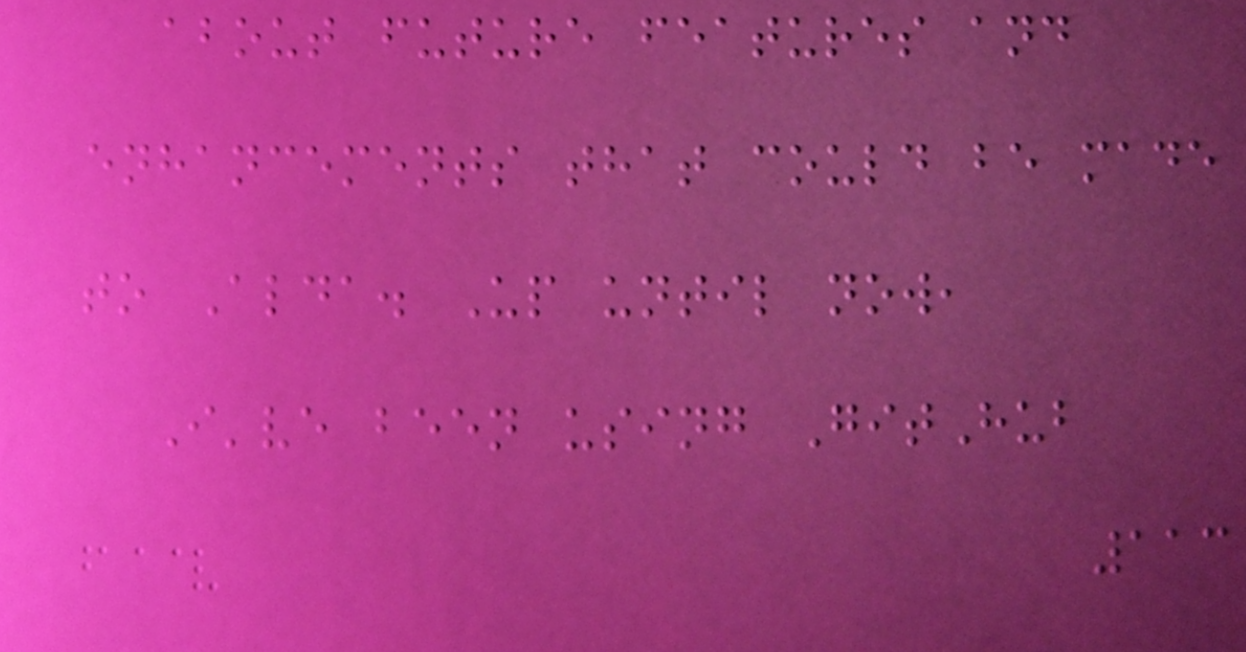about future features and
enhancements that could be made
to Alda. Up until now,
I've been using GitHub
113
